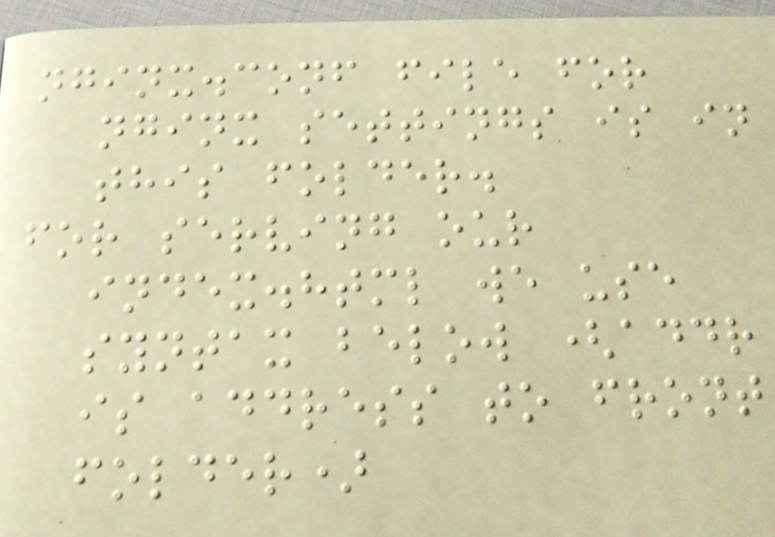nginx.conf file for
nginx settings is in
this folder.
for serving our
index.html we use
syntax below (addr
is address to front
folder)
